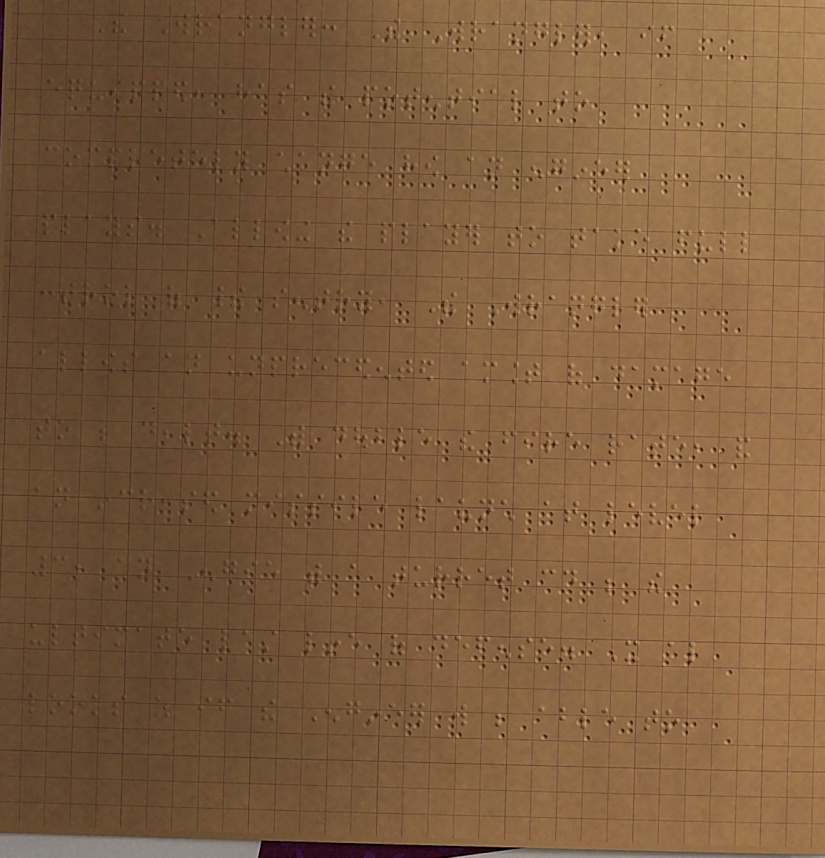The Wrangler: The Wrangler, if
equipped, has the potential to
completely change how an engineer
plays. Allowing the player to take full
control of their sentry, The Wrangler
allows an unprecedented amount of damage
to be dealt. With double the fire rate, and
an increased missile launch at level
3, an Engie with a turret could be the
ultimate last line of defense. It also
looks as if the Engineer will be able to
